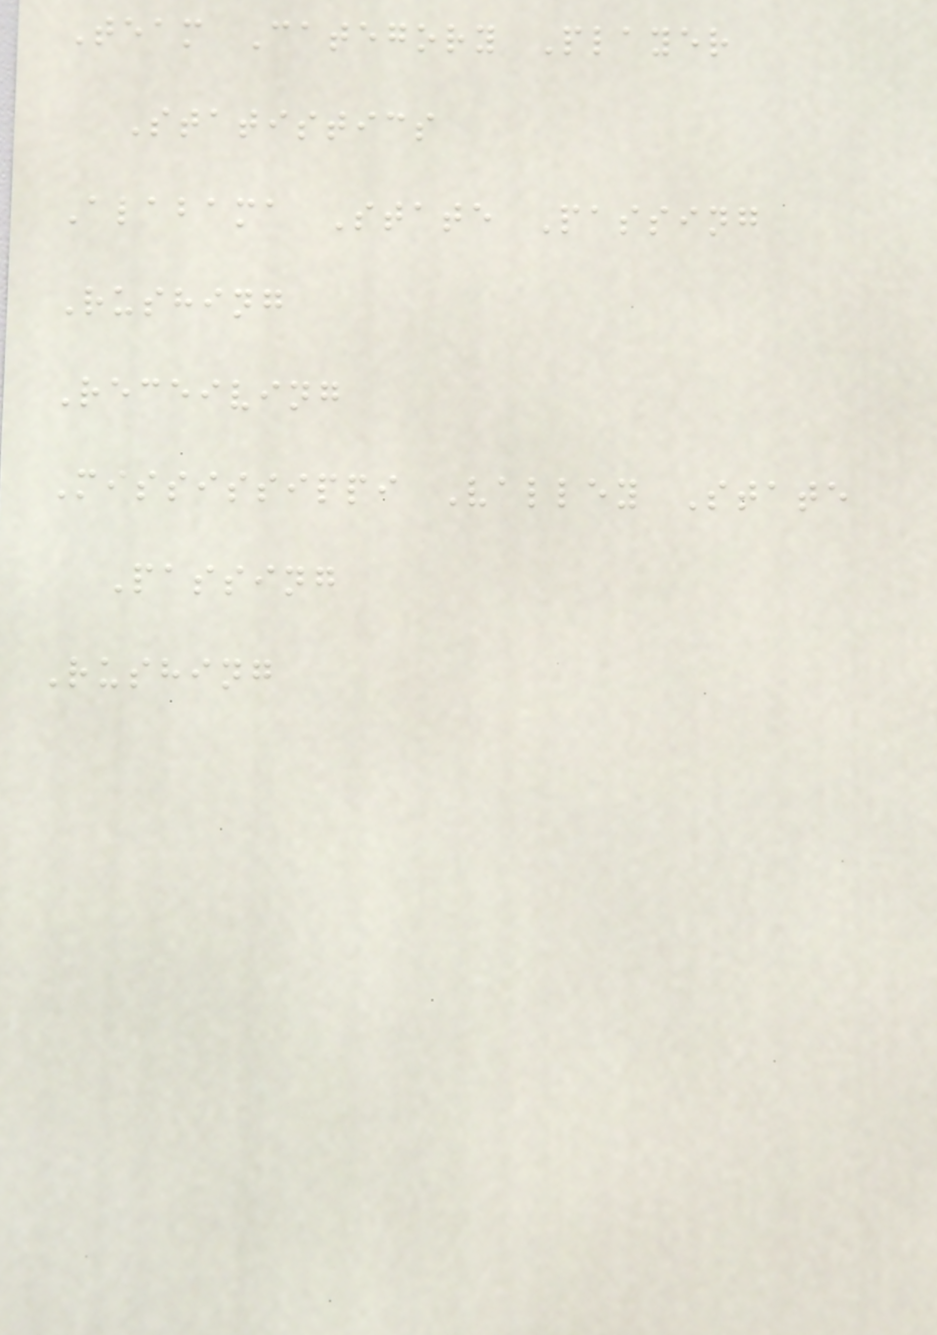Team Category Player
Statistics
Alabama State Passing
Rushing
Receiving
Mississippi Valley State
Passing
Rushing
